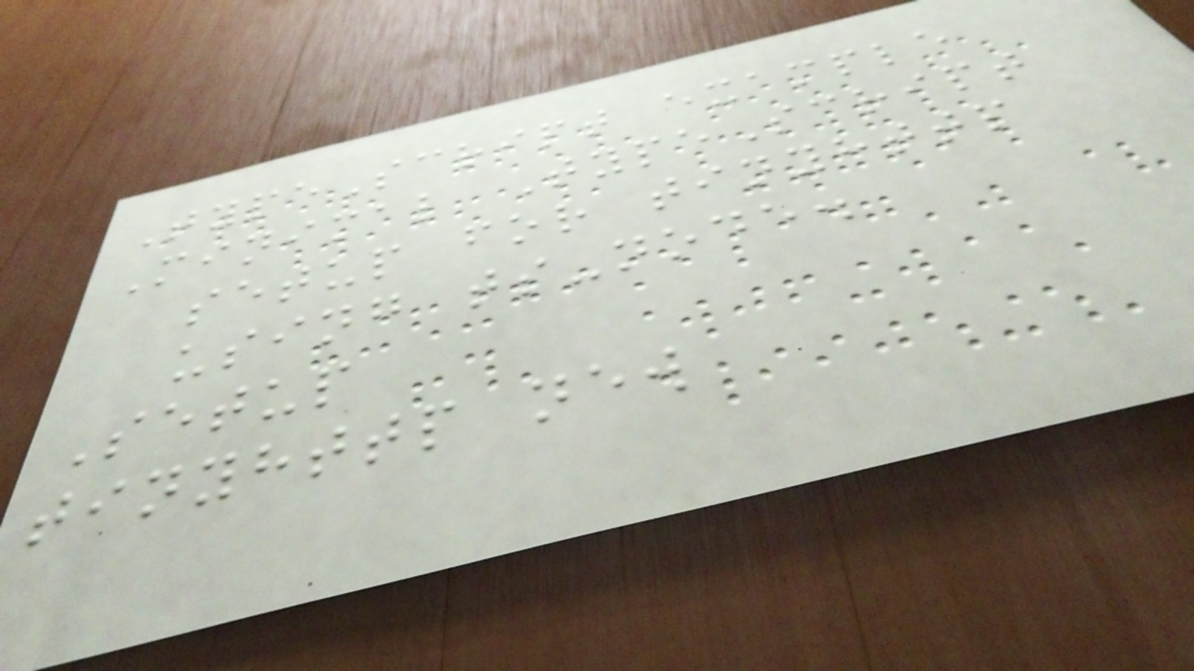TypeScript example
Minimal TypeScript
setup for tinyhttp
using ts-node.
Setup
tinyhttp new
